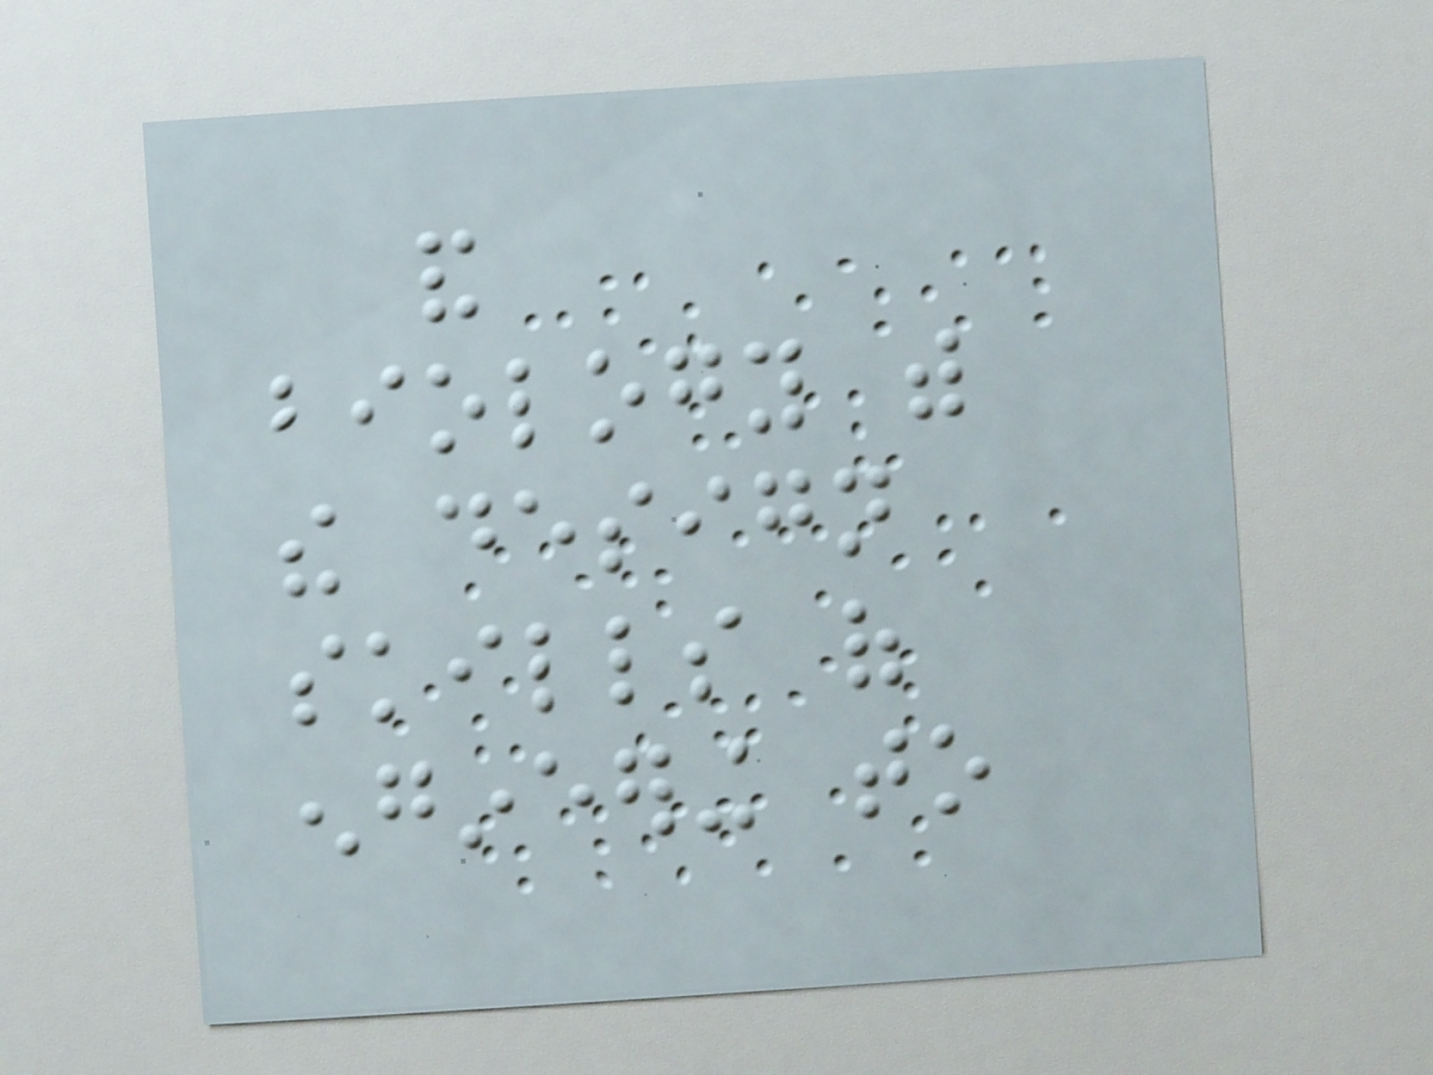and
biology with
the design
skills of
engineering to
